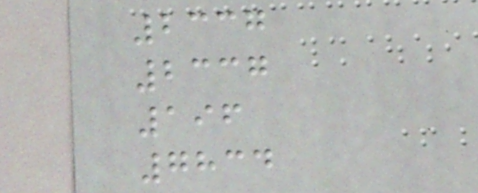2337
2337
196
7834
